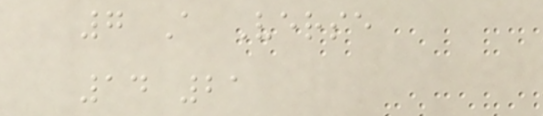7 A Verse
14 21
